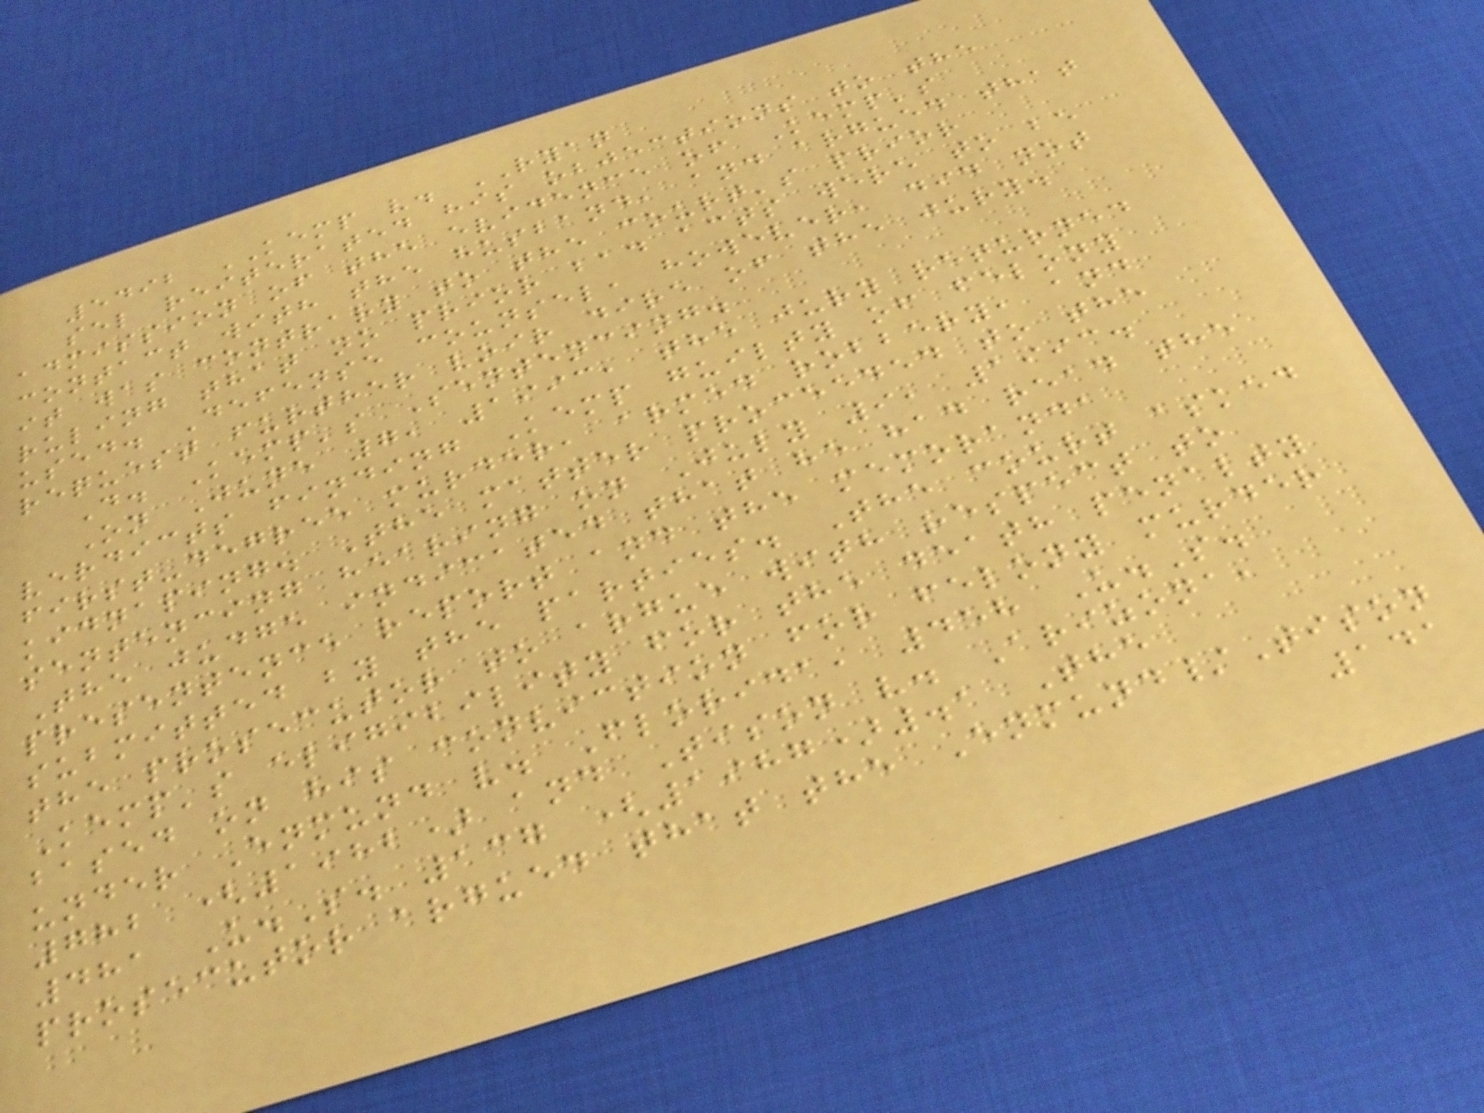5492 KEMP v. RYAN
sel reiterated his objections to the
admission of the evidence of Kemp's
contact with the husband, and argued that
it was contrary to the court's prior
ruling that no prior bad acts were to be
used. Defense counsel, however, did not
request further voir dire of the jury.
D. Kemp's Sentencing.
On June 7, 1993, the jury returned
verdicts finding Kemp guilty of felony
first-degree murder, armed robbery, and
kidnaping. The matter proceeded to the
sentencing hearing on July 9, 1993.
The judge indicated that he had read the
presentence report and the memoranda
submitted by the parties. The court asked
the prosecutor to argue with respect to
Kemp's eligibility for the death penalty
based on his conviction for felony murder
under Enmund v. Florida, 458 U.S.
782 (1982) and Tison v. Arizona,
481 U.S. 137 (1987).1 The
prosecutor argued that the Enmund/Tison
141
